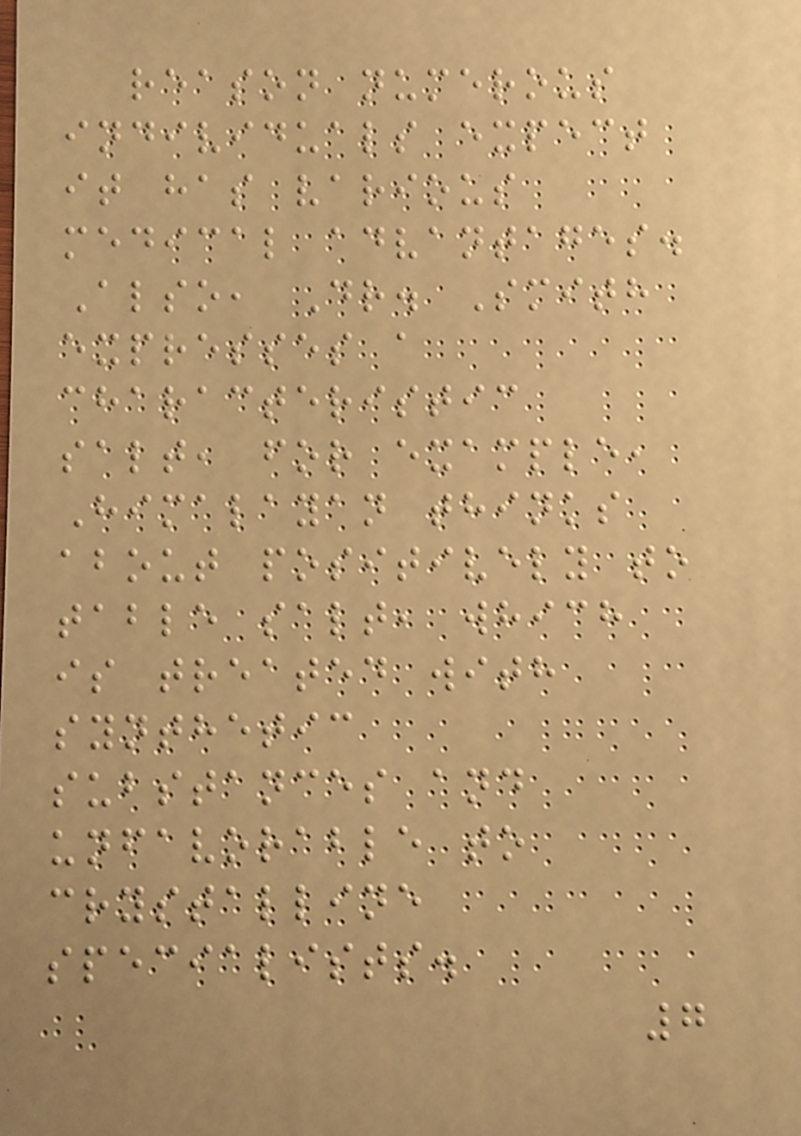reason numerous
individuals expect
it has various
medical advantages.
Also, Dr. Smith
expresses a
characteristic
salt, for example,
Himalayan thinks
about positively to
table salt, which
is treated with
synthetic
substances and
unfavorable to
crystalline
specialists.
7
